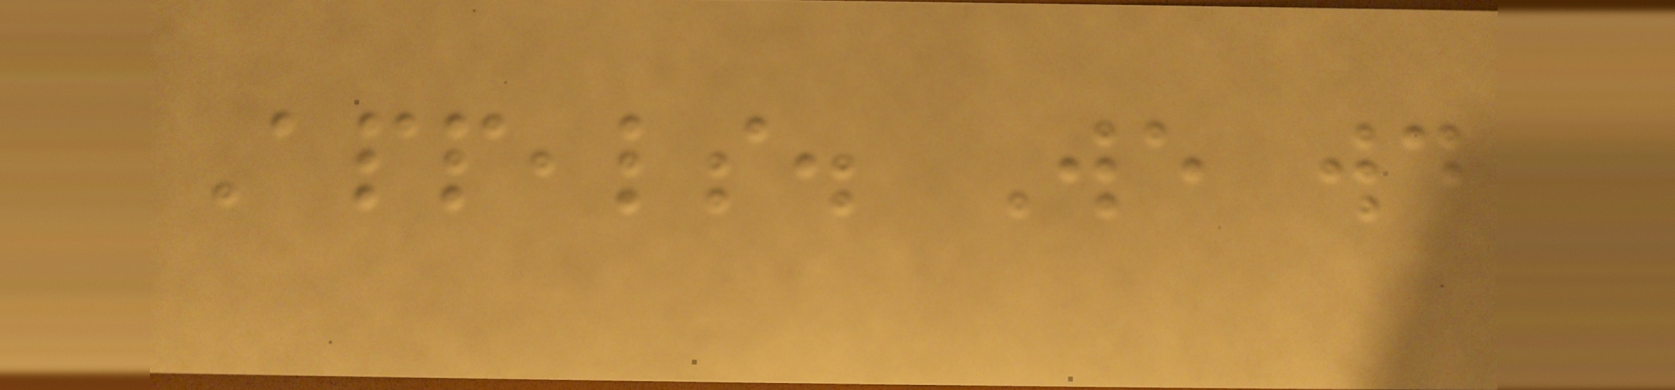Appeals. We would
